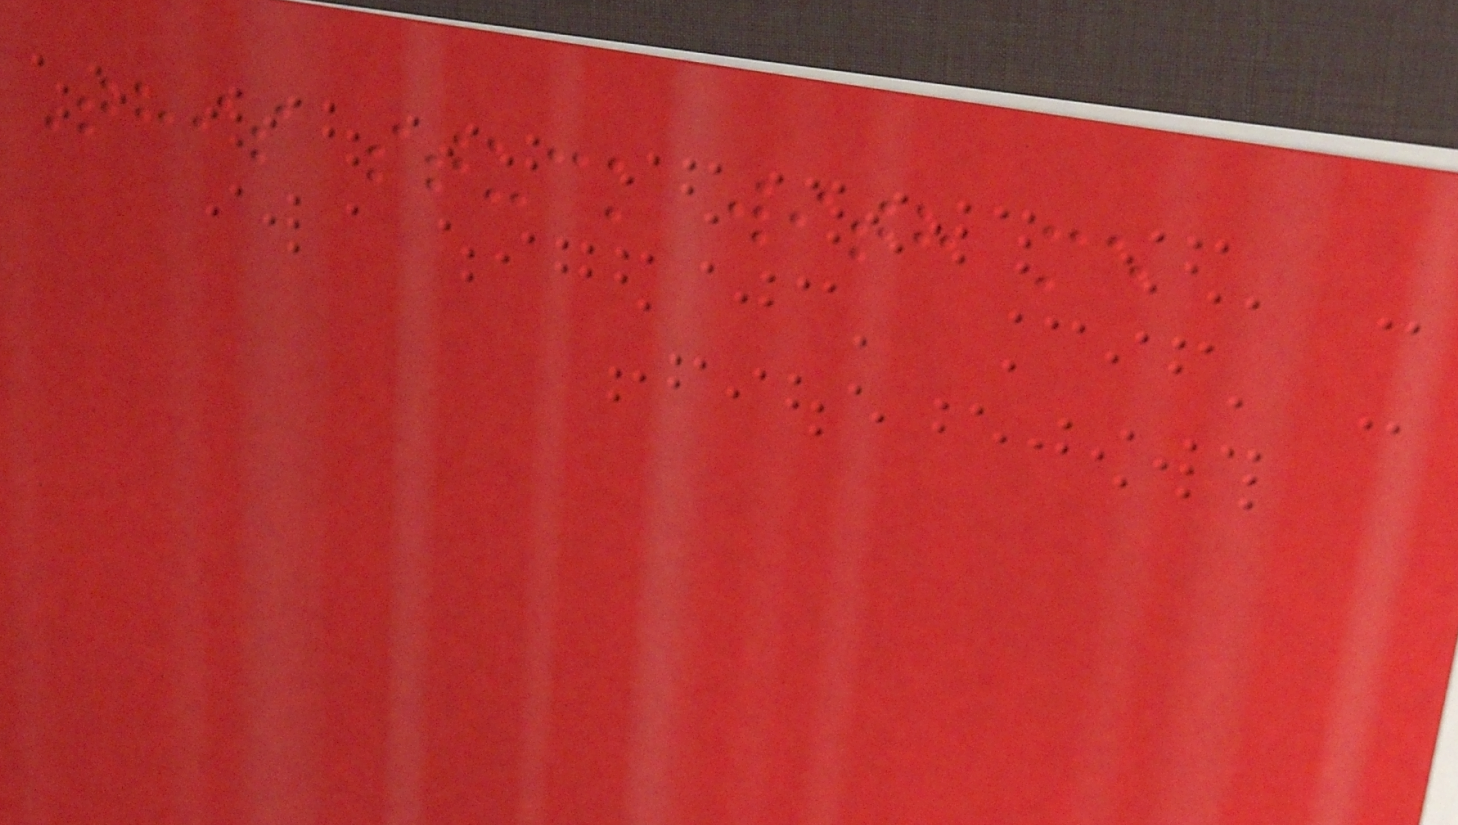This stuck with me
